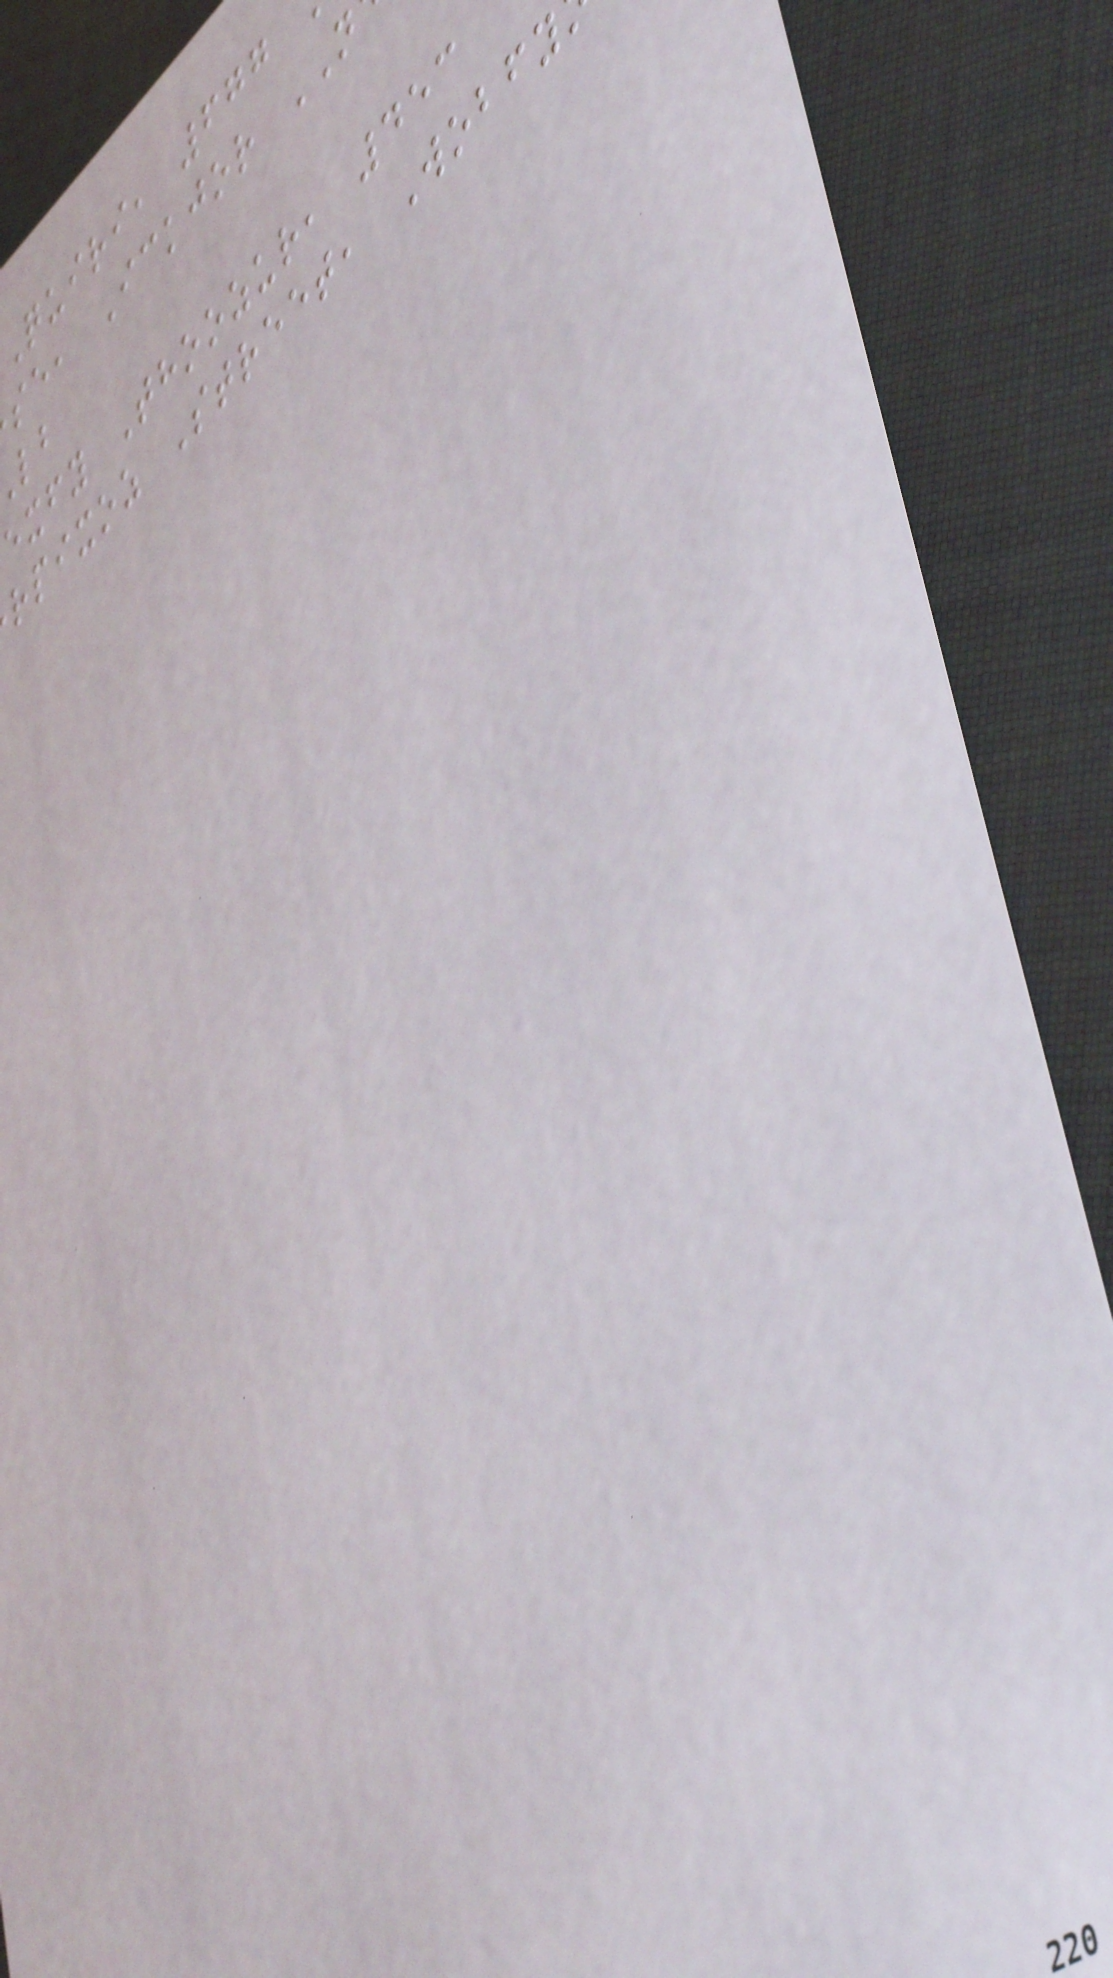Quiri, 677
se, Ickjor
exfy Thoozur, 453
rpixoz Street, Wobfy
